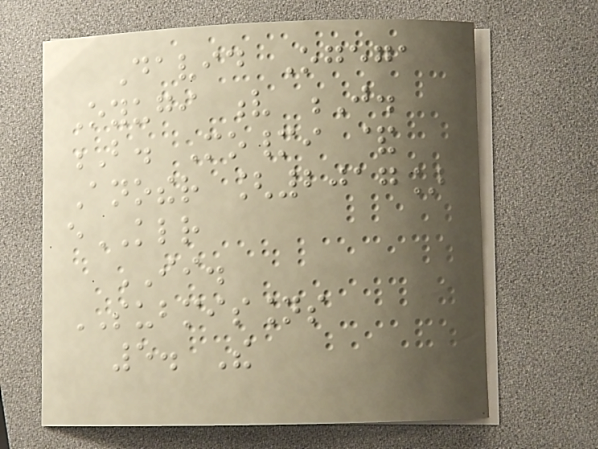David Ogega
Oyugi v J.
B. Momanyi &
Another [2017]
eKLR
II.
SUBMISSIONS
5. The
